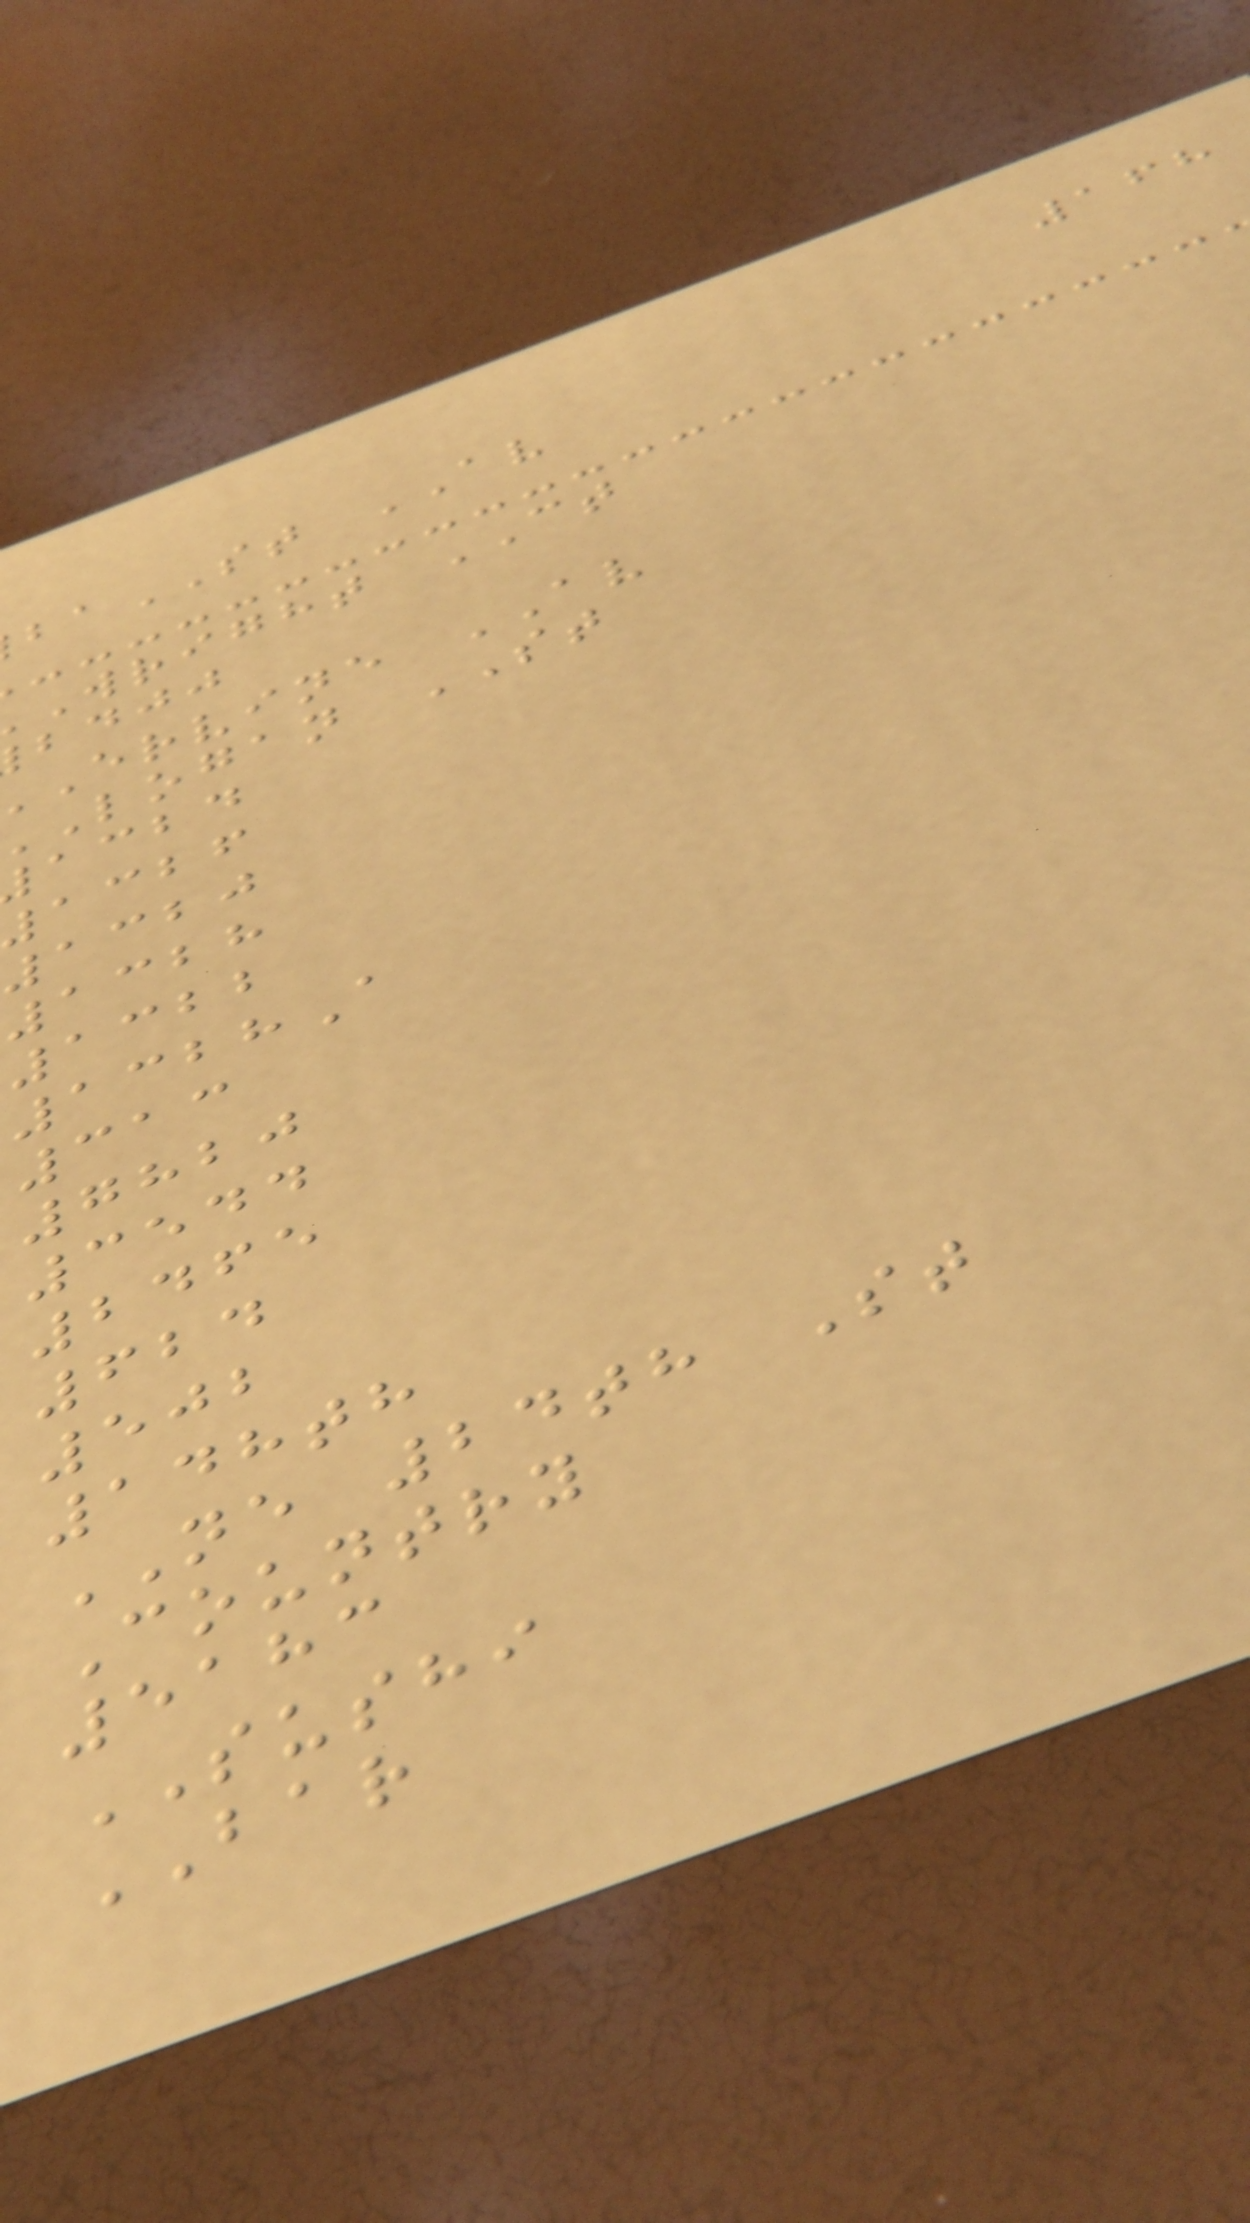168
ST AV
wright CT
bdjj
ervine AV
logan ST
acbd
acbf
1320
1328
1322
1328A
313
7820
3544
2465
624
502
148th
NE 24th St
Country
5183
SUSHI
BAR
